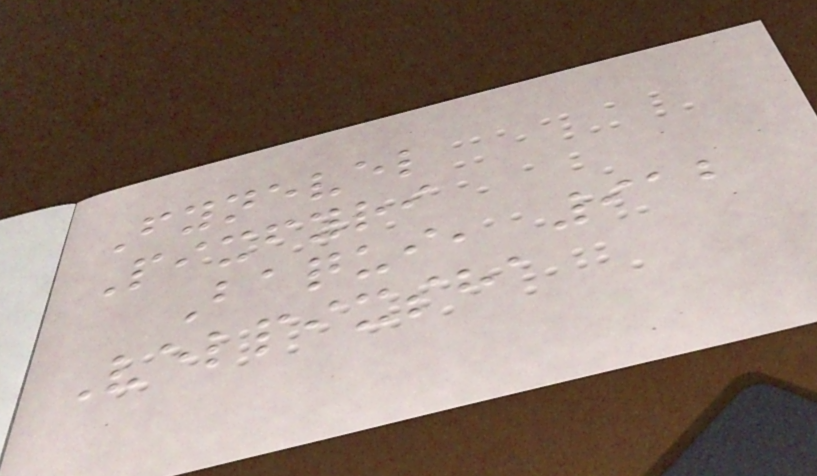Fynevel
Pixfyri
Baqui, 912
Velpixsha
